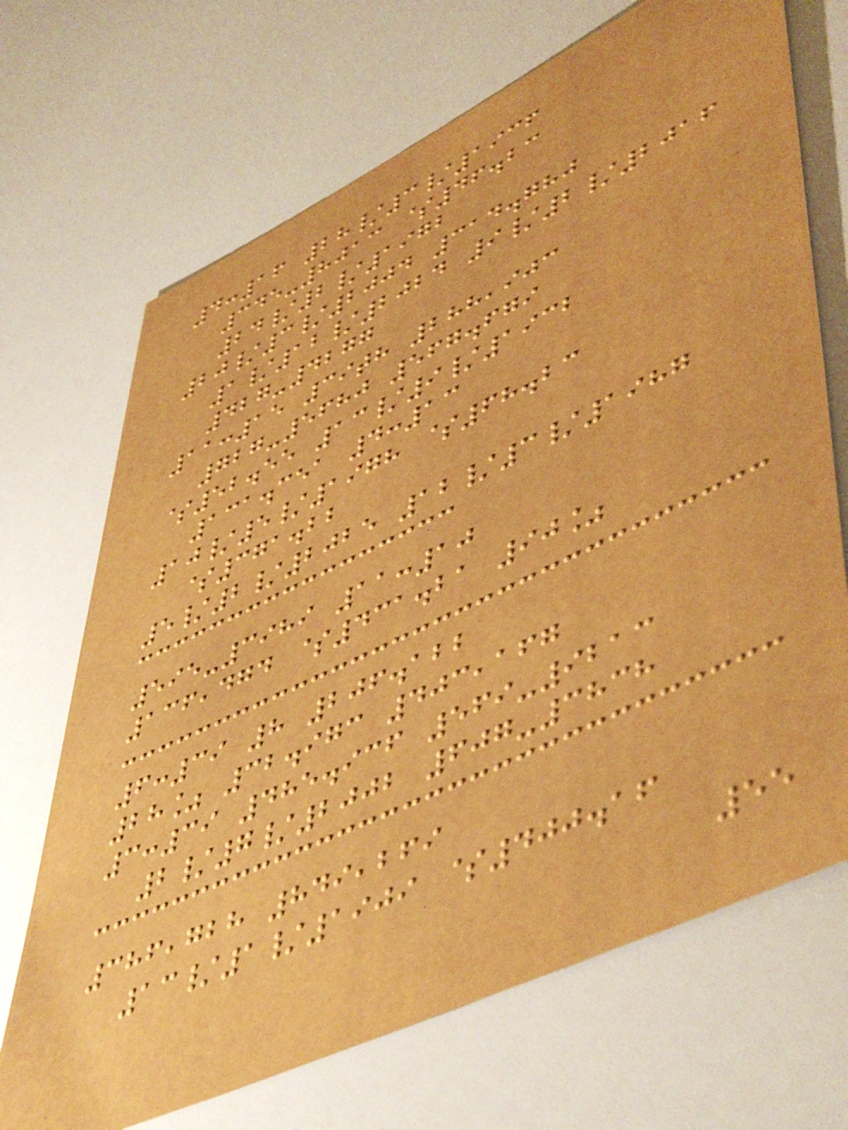4:16 28/3/1936
345-8013 $46.23
24/2/1972
20/3/2004 314.780
1/12/2024 9/2/2016
427-4277
11:15 39th 288,903
727-5680 567.679
$52.55 13/9/1932
131.351 4:13
10/5/1978 $68.23
$371.22
5/2/2025 12/3/1987
595-3989 11:10
136,474 $431.21 90%
6:39 8 206.122
28% 32.973 403,167
3:39 485.936 569-9213
2/7/2002 607-3838
386,728 849,269
13/1/1909 $400.16
55
